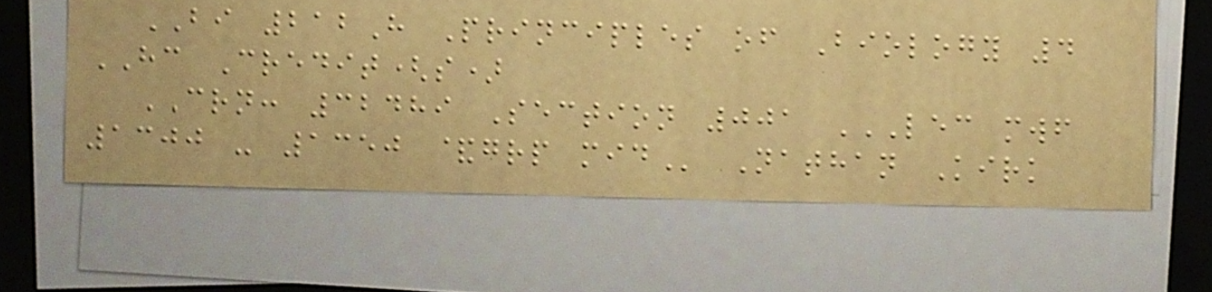BI 212H Principles of Biology 4
HC Credit(s)
CRN: 32489 Section 001 LEC MWF
1300 - 1350 &GRP MID Nathan Kirk
